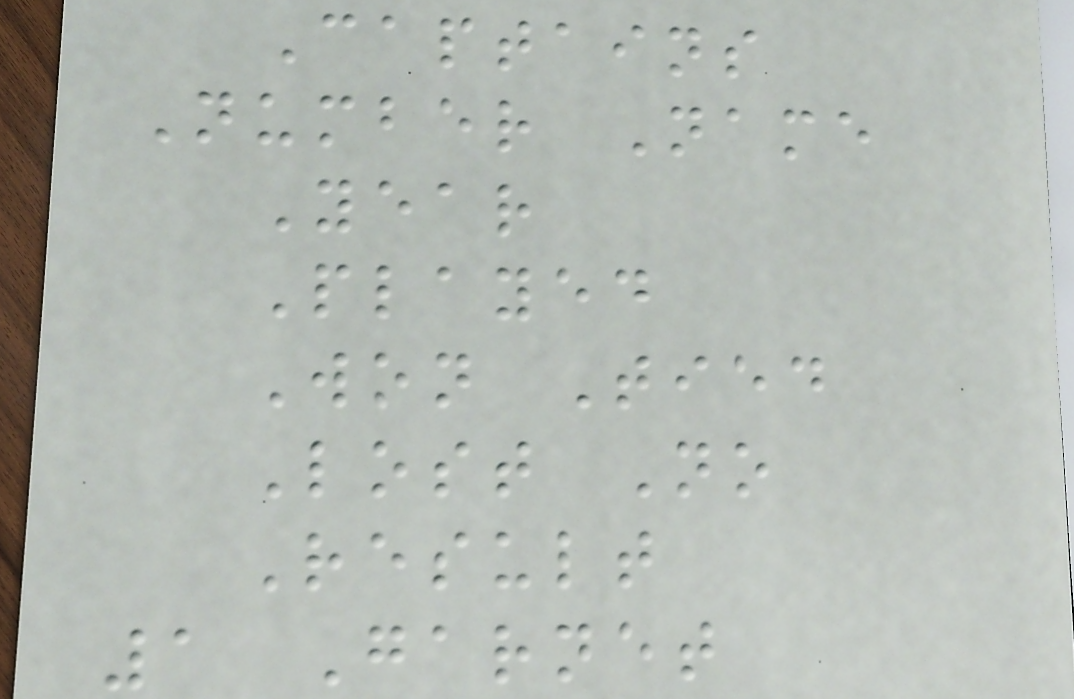Captains
Number Name
Year
Played
Won Tied
Lost No
Result
1 Garnet
